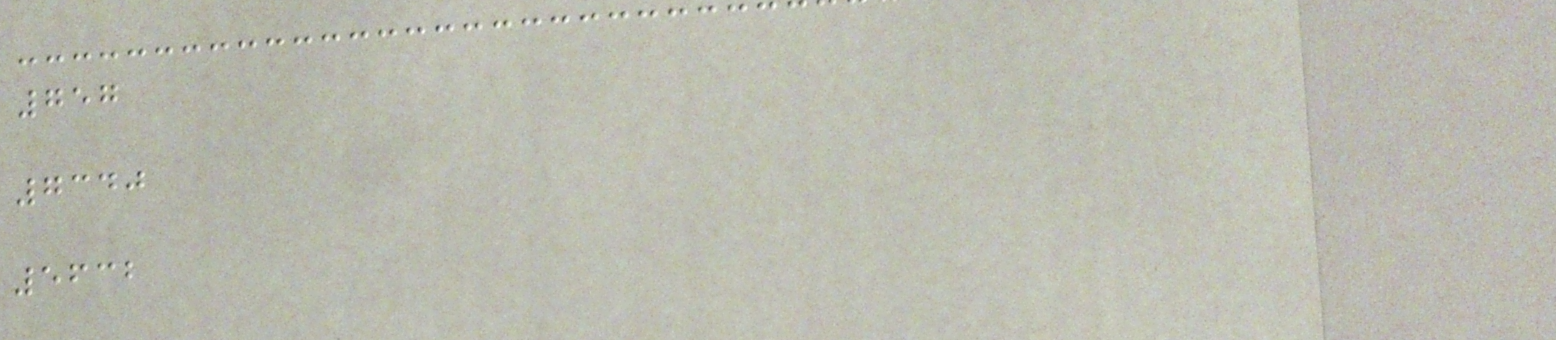757
7340
5632
